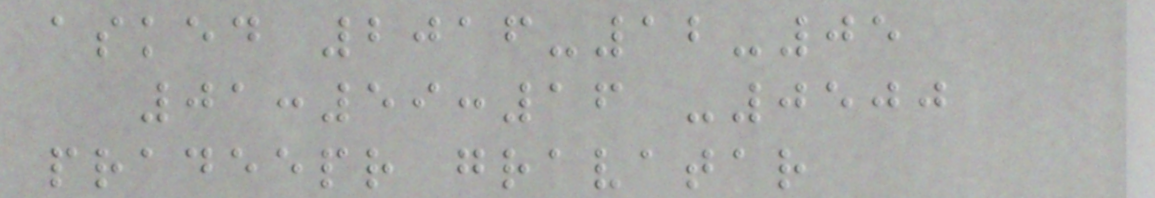asked 2016-12-05
01:59:16 -0500
pradeepr gravatar
